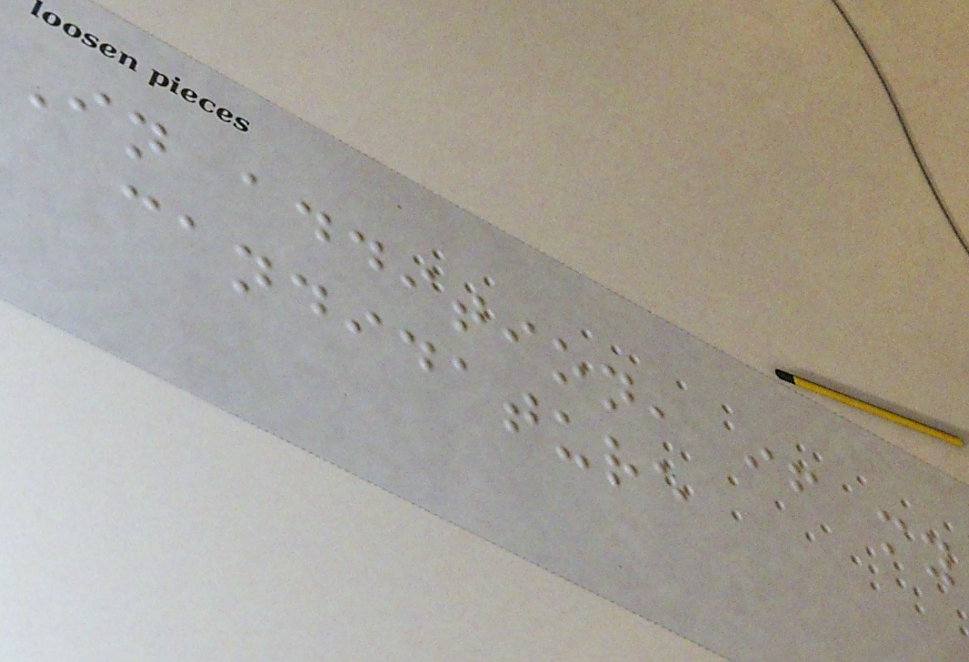In addition, if my
candidature
